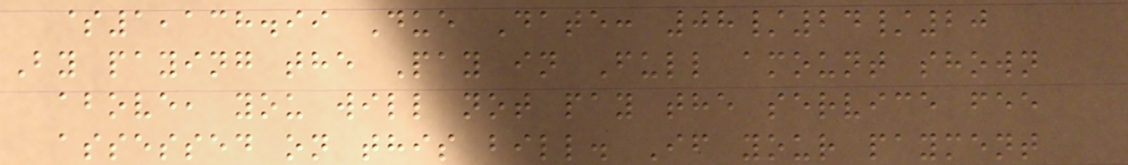$1,138.99 Due Date: 08/24/20
By paying the Pay in Full amount shown
above, you will not pay the service fee
assessed on this bill. If your payment
